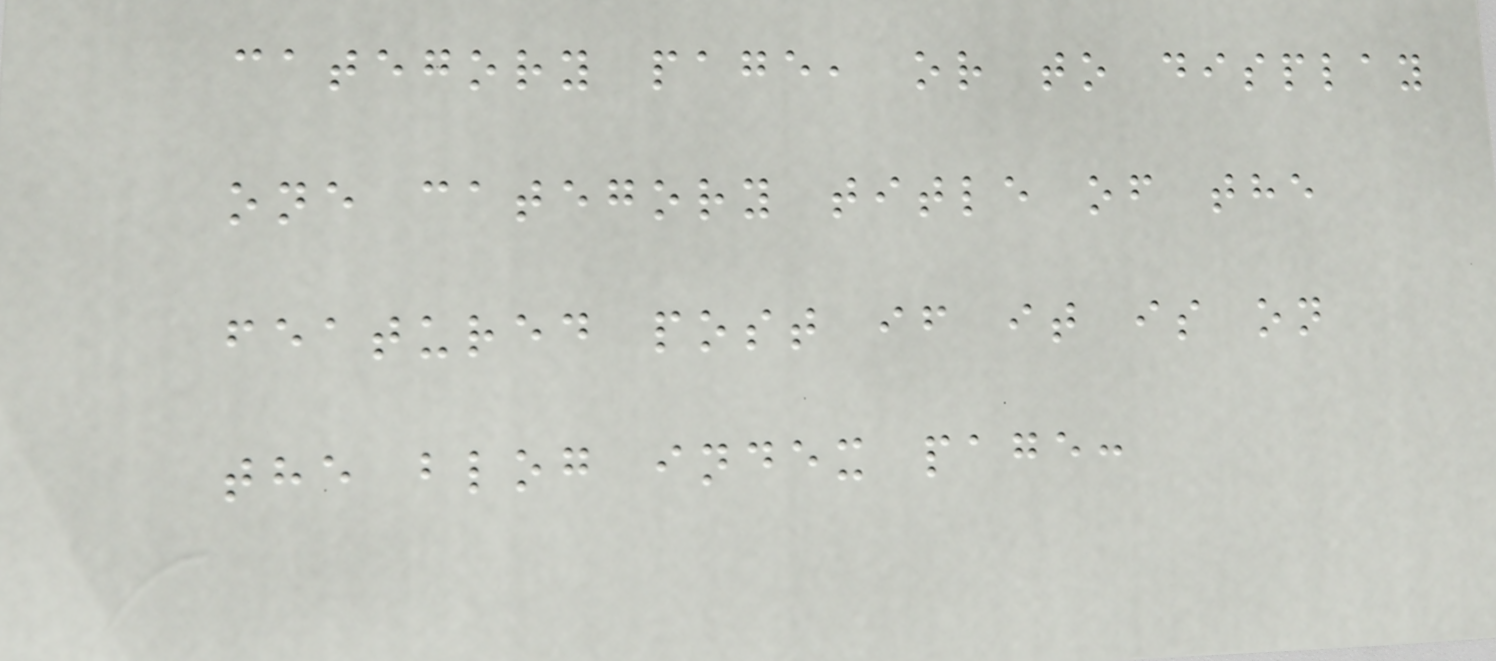category page, or to display
one category title of the
featured post if it is on
the blog index page:
